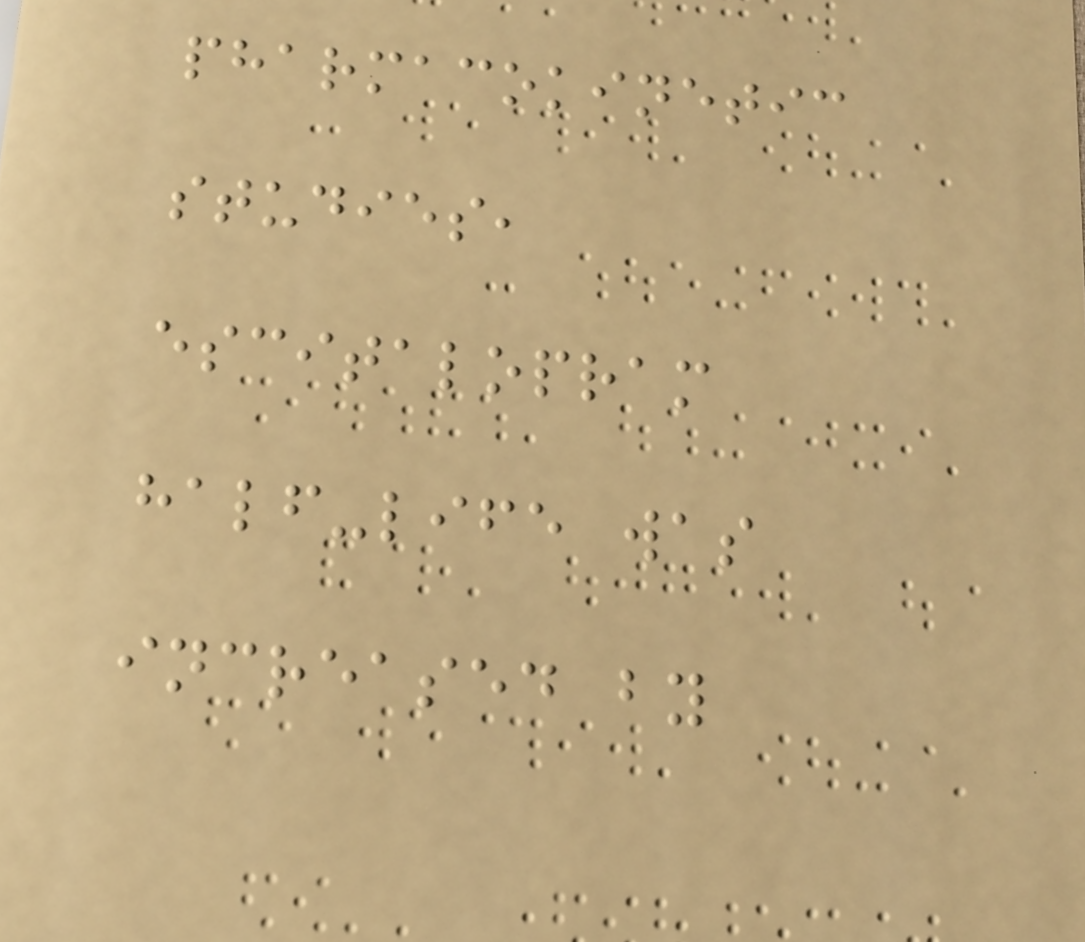pharmacokinetic
studies,
escitalopram
half-life was
increased by
